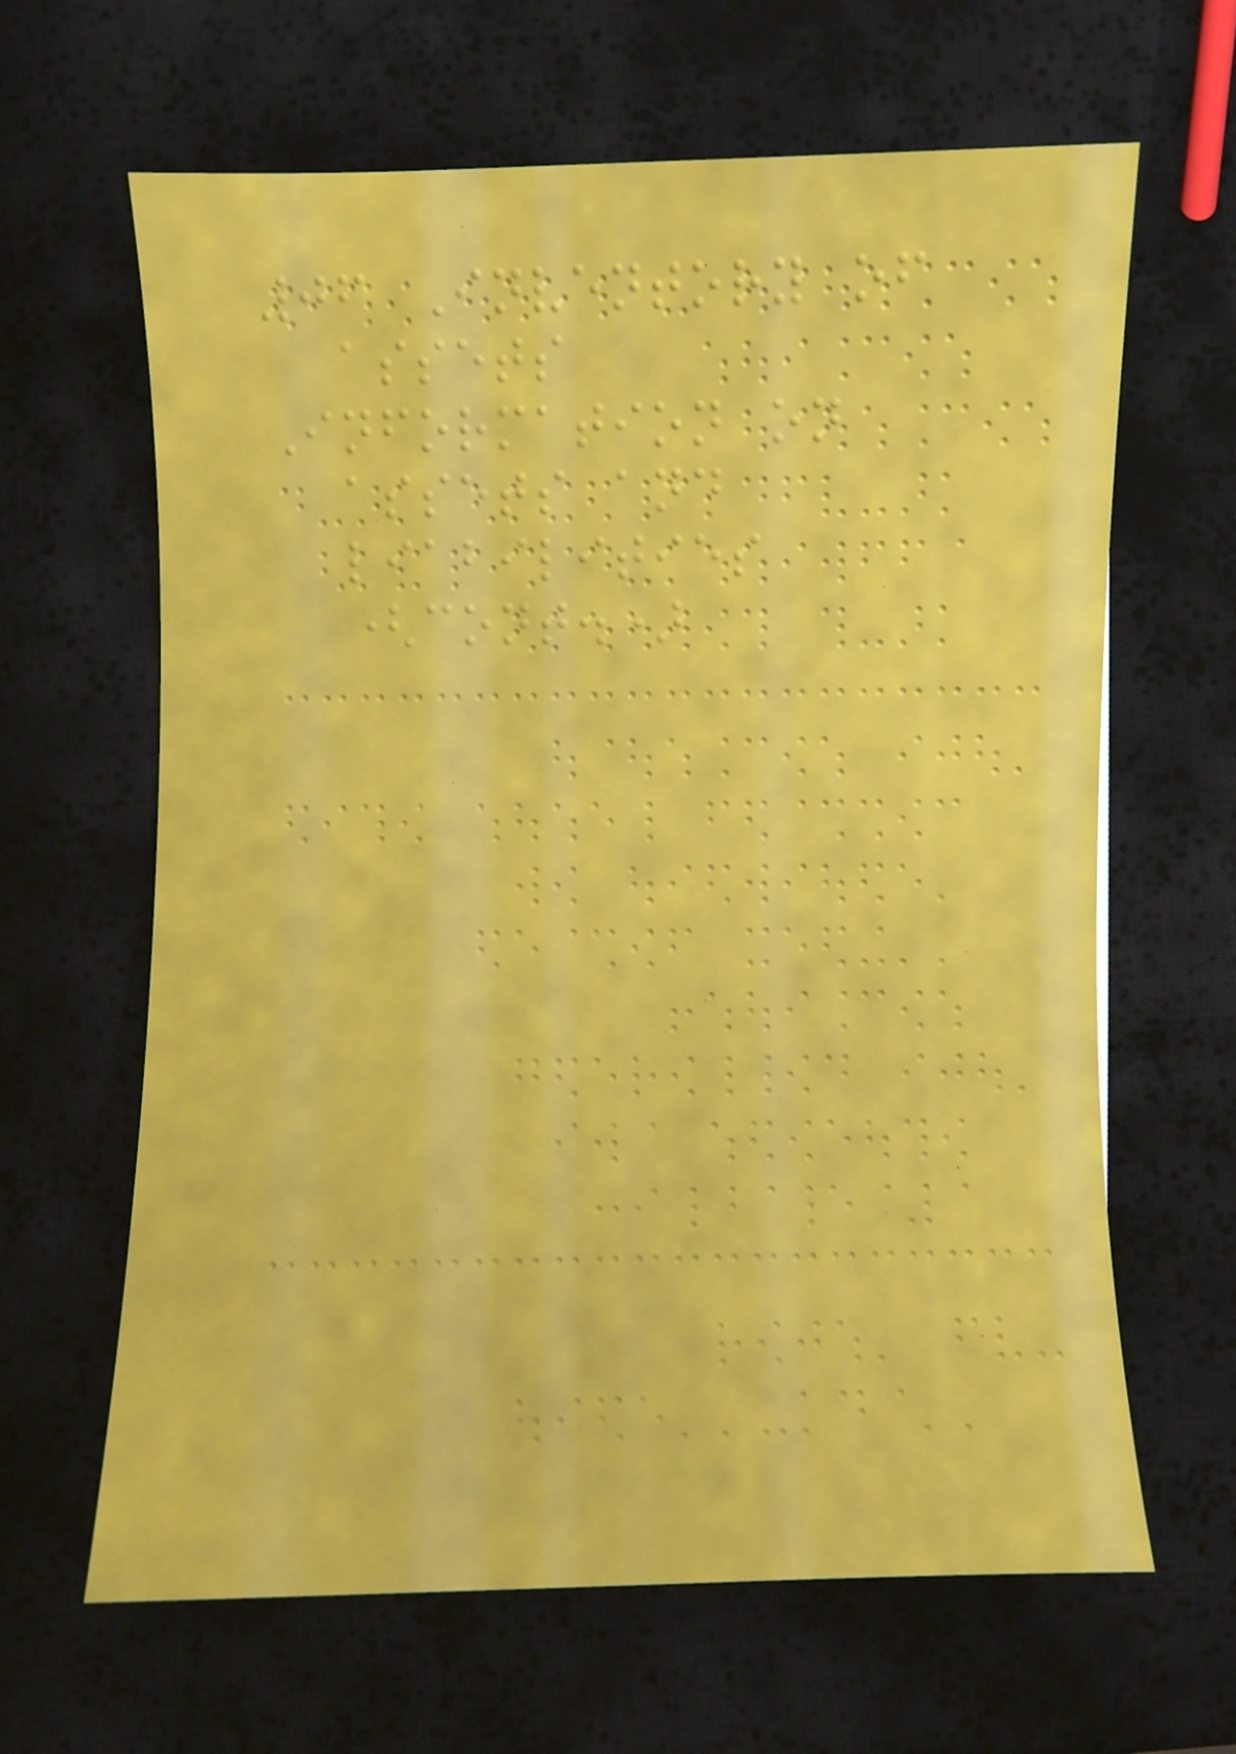06 Inventory of
assets
Information on
assets and
liabilities
(cont.)
